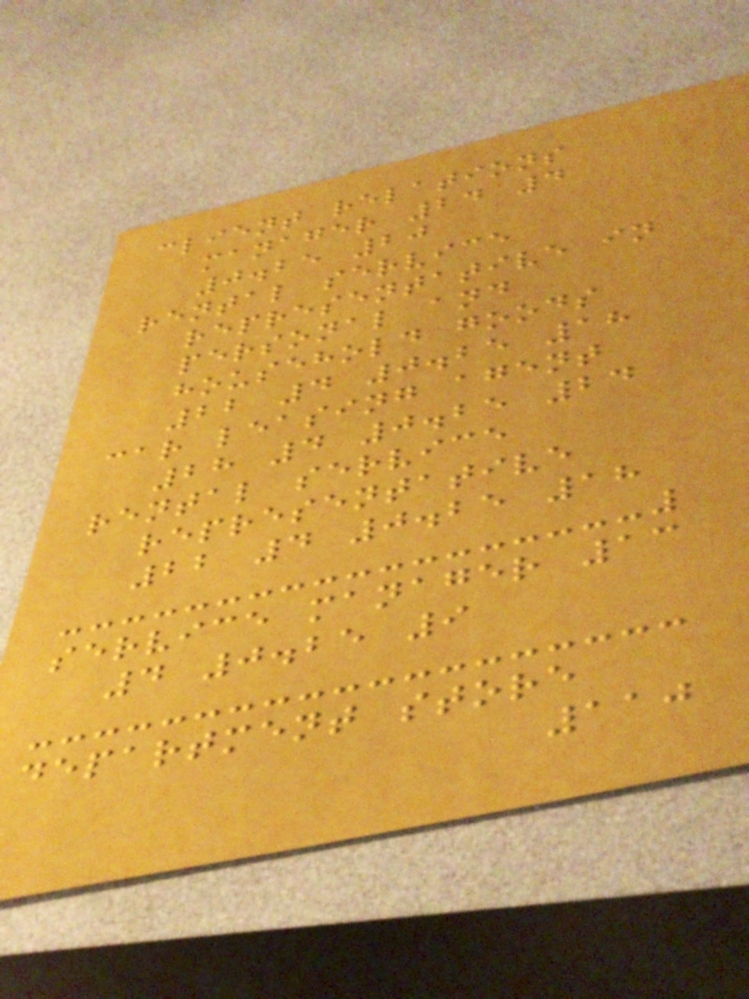client relations
manager 24 4
0.25 20
rental service
representative in
personal and
household goods
22 4 0.25 18
car leasing agent
28 4 0.25 24
rental service
representative
22 4 0.25 18
service manager 13
4 0.25 9
department store
110
